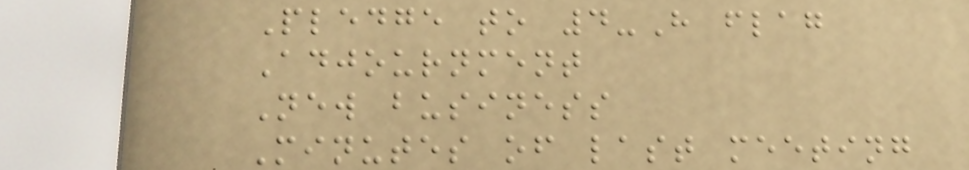Pledge to 4-H flag
Adjournment
New business
Minutes of last meeting
